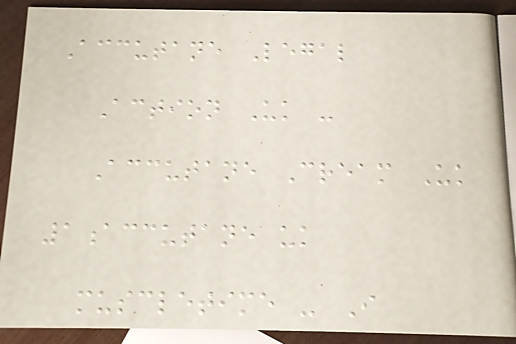Accutane Legal
Action Uk -
Accutane Cream Uk
1accutane uk
muscletime - I
